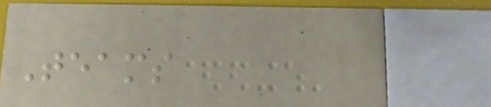Teams
